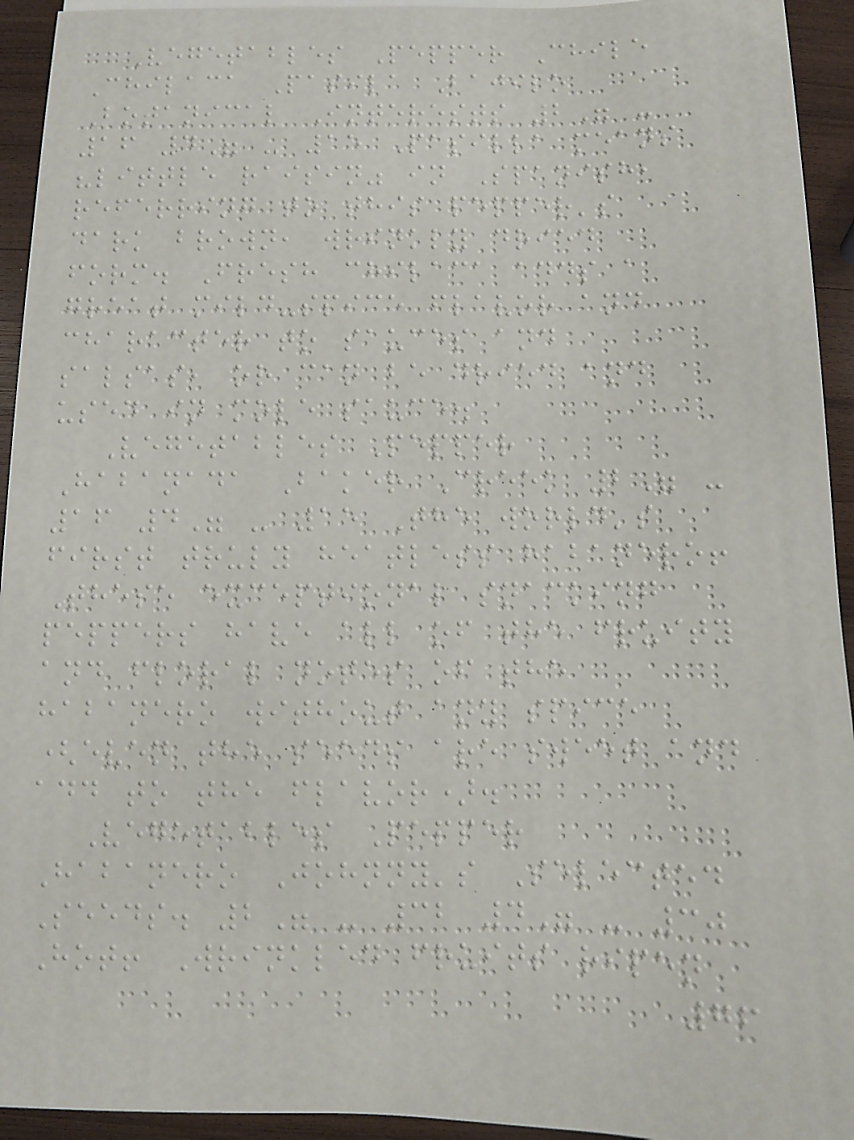Vegetables Pepper Chile
Chilaca Pasila Bajilo
Botanical Interests 2" -
16 4" - 15 Pasilla means
"little raisin" in Spanish,
referring to this pepper's
dark brown, wrinkly dried
form. Fresh chilaca adds a
great mild-spice flavor and
character to sauces and
salsas, or can be dried and
used in mole sauce.
Vegetables Pepper
Habanada Baker Creek 2" -
16 4" - 15 The world's
first truly heatless habanero!
These exceptional snacking
peppers have all of the fruity
and floral notes of the
habanero without any spice
(even the seeds are sweet and
add to the flavor).
Vegetables Pepper
Habanero Johnny's Selected
Seeds. 2" - 32 4" - 30
Hot! Wrinkled fruits ripen
76
